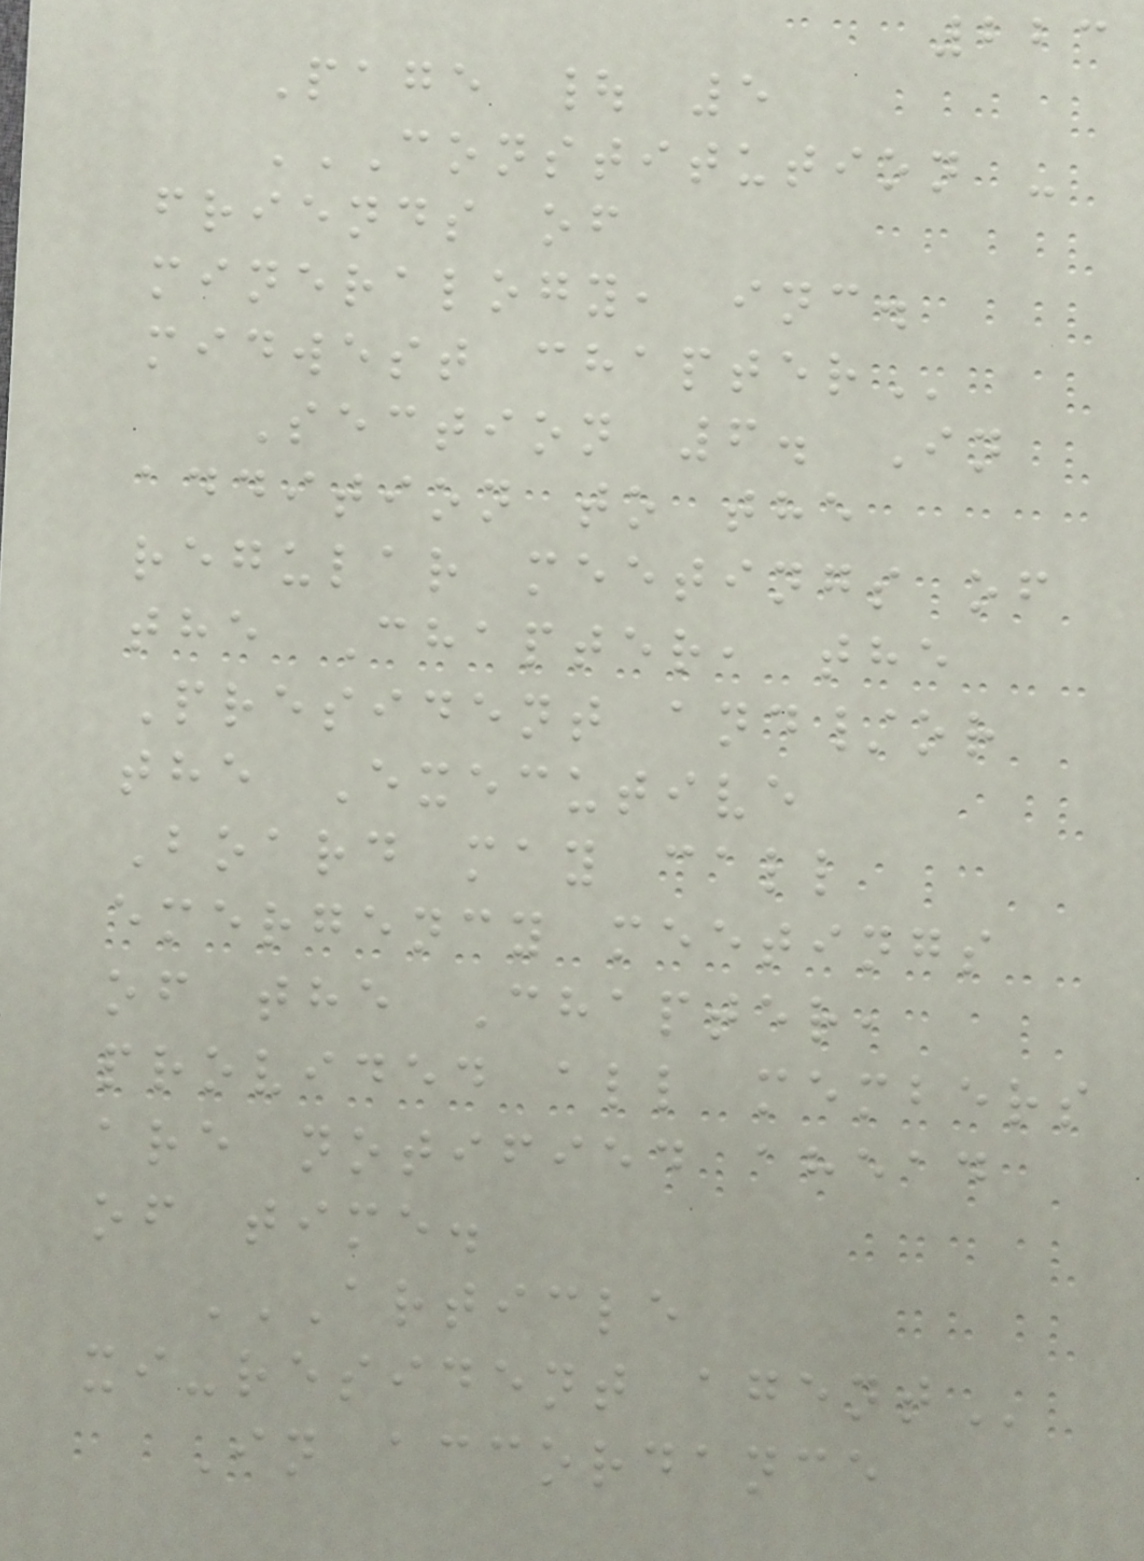223
Page | 5
CONSTITUTION -
FRIENDS OF
MINERALOGY, INC.
MIDWEST CHAPTER
Section 6. In
addition to the
regular meetings of
the Chapter, the
President and/or
the Executive
Board may call
emergency meetings
of the Chapter,
provided all members
are notified ahead
of time.
ARTICLE
XI-RESIDENT AGENT
In accordance
